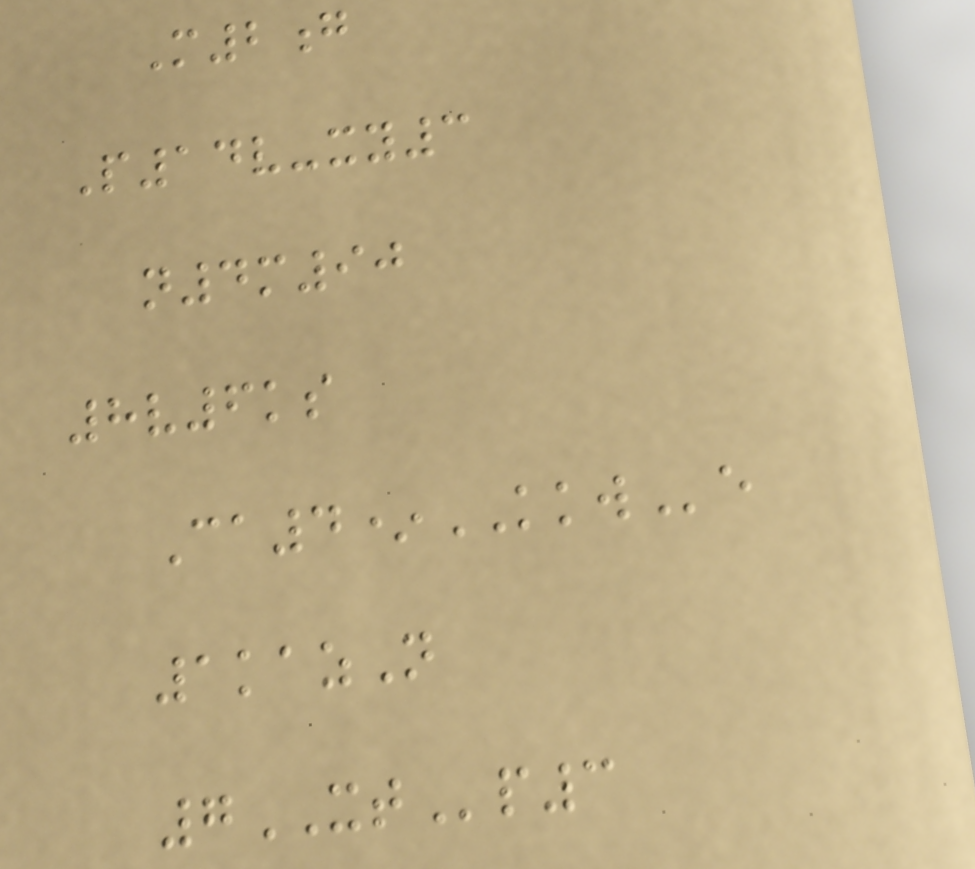M2g
P14v-xy3
n4m90
8v6ks
Ca4*KKWe
1kazN
7XTp3
